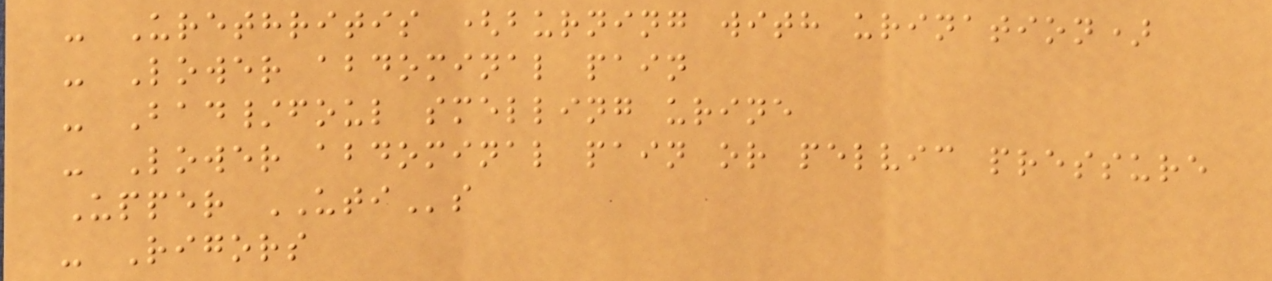- Urethritis (burning with urination)
- Lower abdominal pain
- Bad/foul smelling urine
- Lower abdominal pain or pelvic pressure
Upper UTIs
- Rigors
